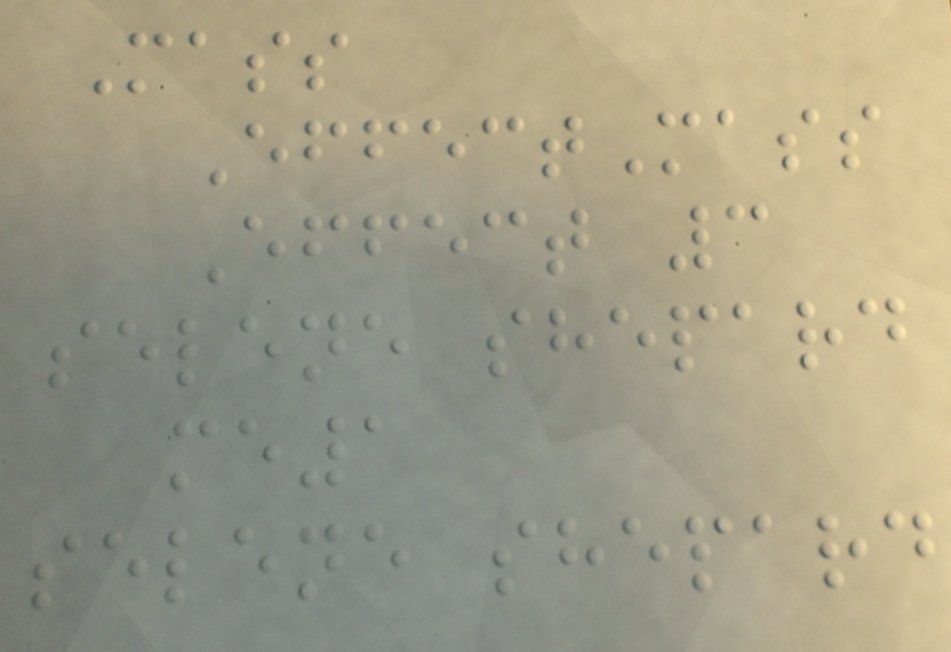Mass
EffectMass
Effect 3
selene shepard
me1
selene shepard
